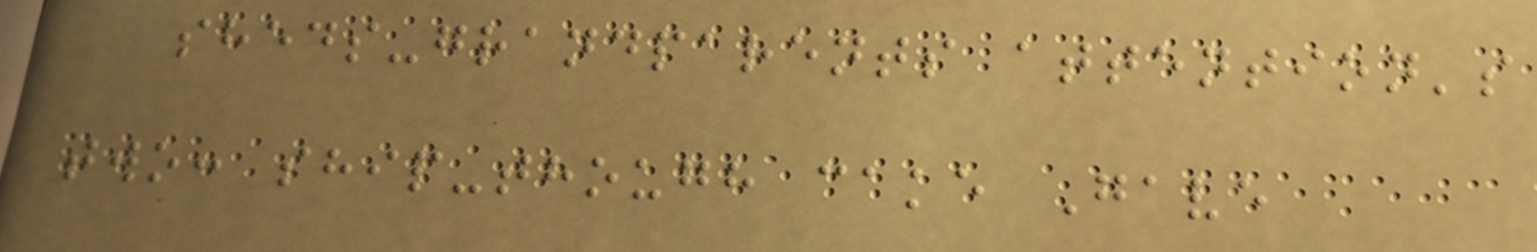sheds-grandparents attention's
two: ship-though cake Gave
